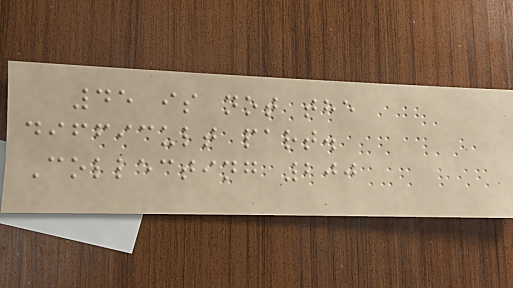45 is not the
difficult part.
Collecting 200
